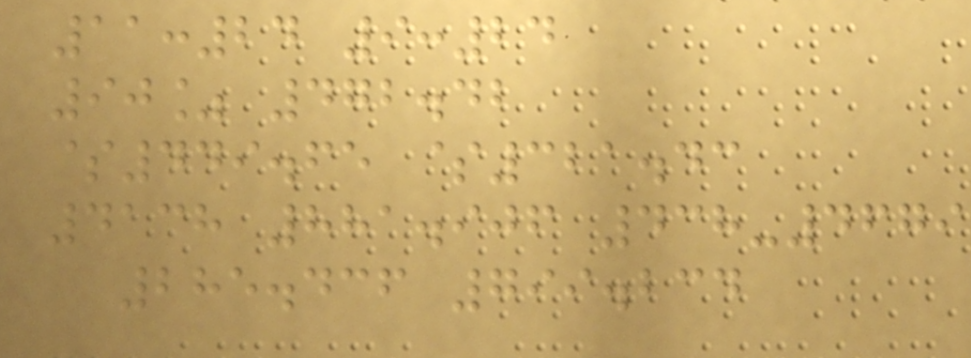11:24 9:24
90% 472.42
$449.65 $321.43
4138 881.906 438-4679
285.436 799.234
